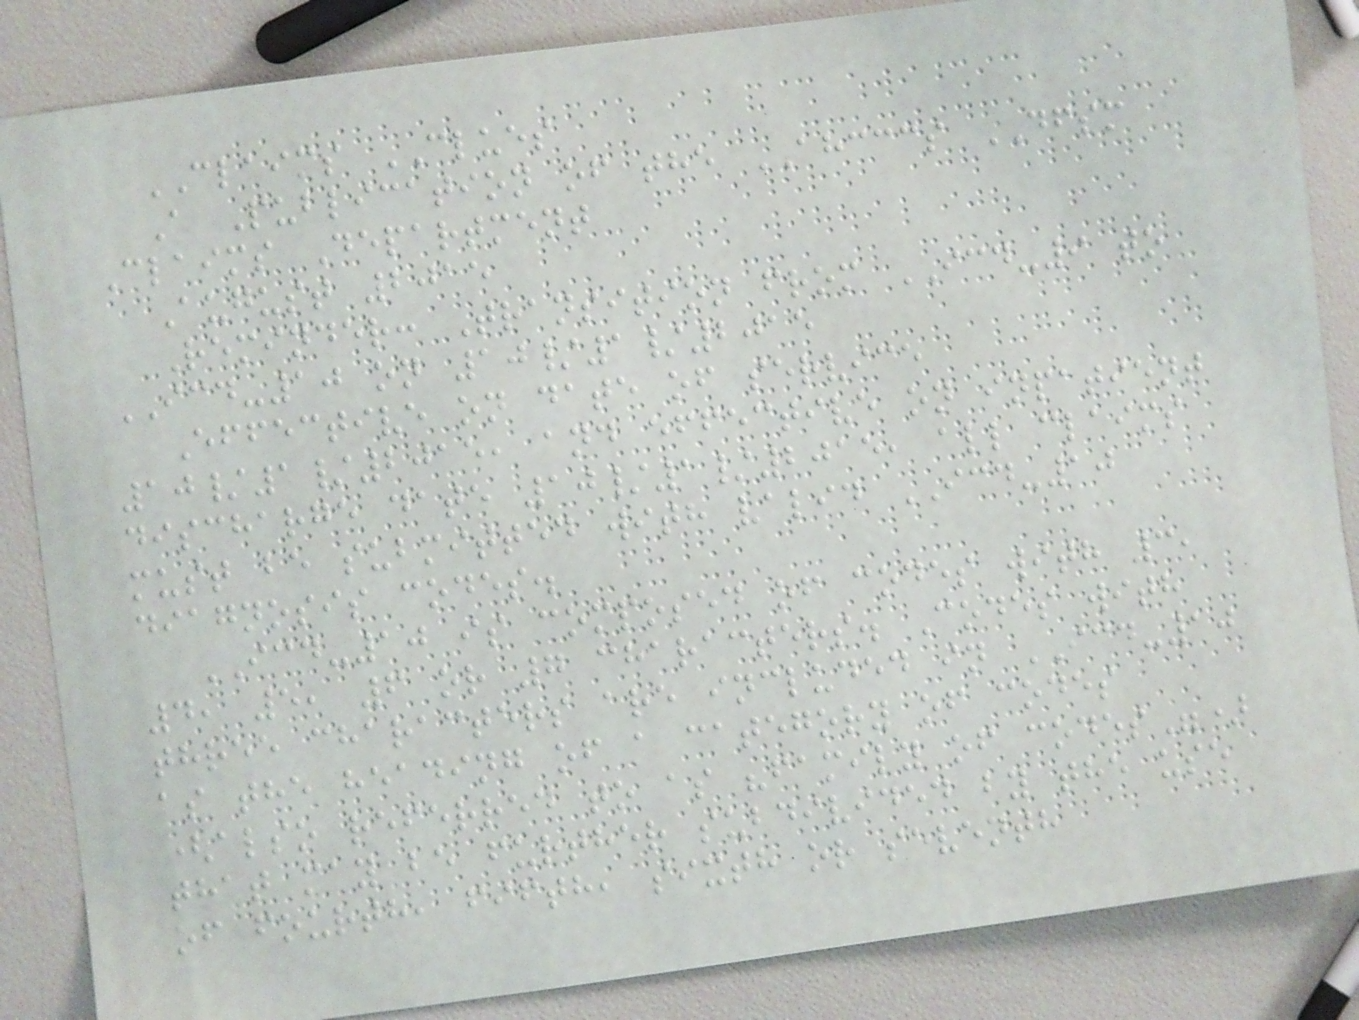CLAIMS CLUES
A Publication of the AHCCCS DFSM
Claims Department
August 2015
Reminder: Transition from ICD-9 to
ICD-10 on 10/1/2015
Effective on date of service
10/1/2015, and effective on inpatient
discharge date 10/1/2015, all claims
must be submitted with valid ICD-10
diagnosis codes.
ICD-10 is composed of codes with 3,
4, 5, 6 or 7 characters. Codes with
three characters are included in ICD-10
as the heading of a category of codes
(also referred to as "family of codes")
that may be further subdivided by the use
of fourth, fifth, sixth or seventh
